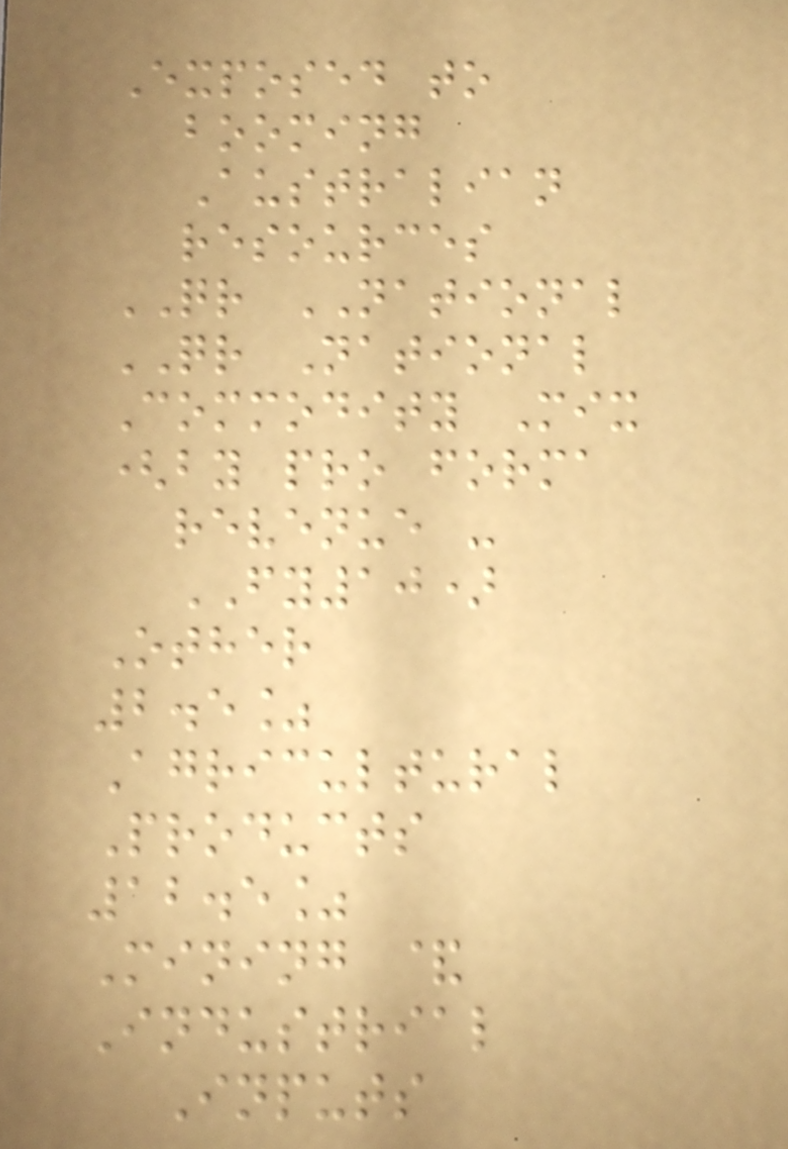Exposed to
booming
Australian
resources
QR NATIONAL
QR National
Commodity Mix
(by pro forma
revenue -
FY10)
Other
2.5%
Agricultural
Products
12.5%
Mining &
Industrial
Inputs
